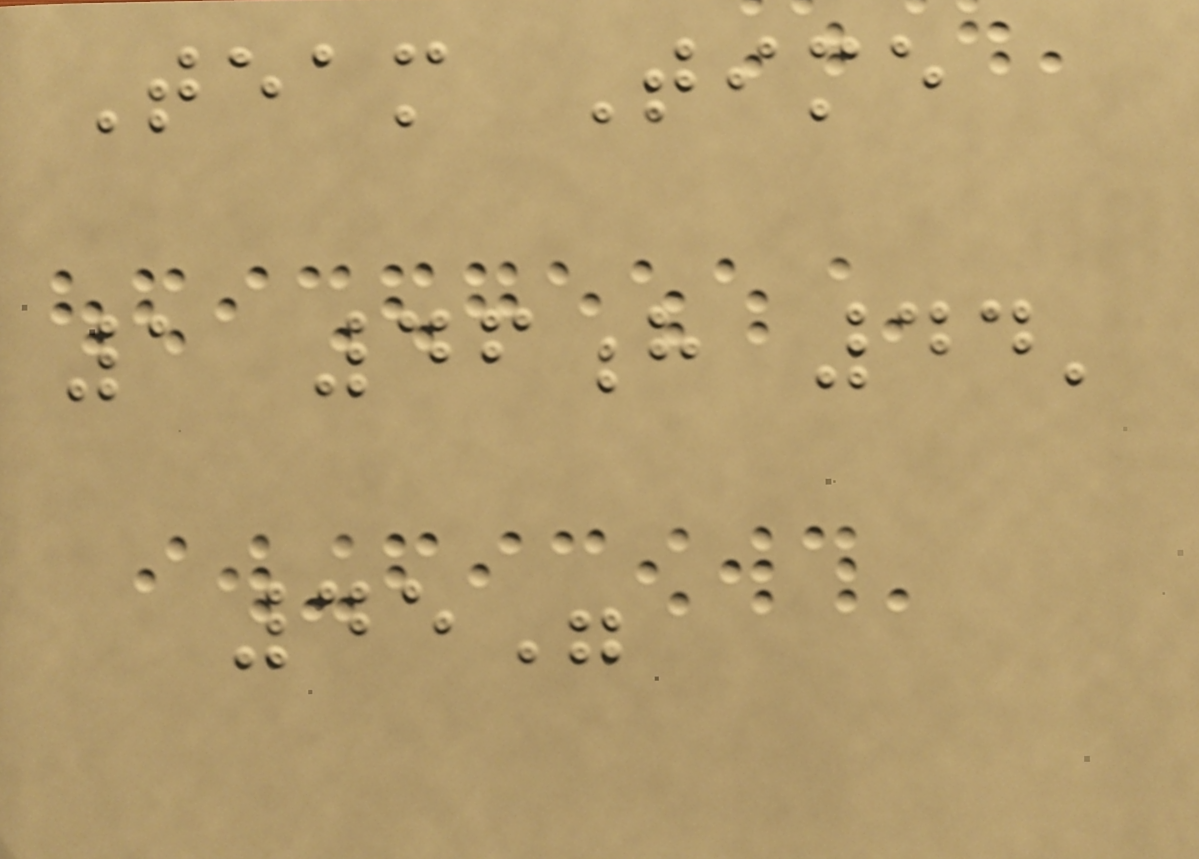Team Time
1 46h 44'
45"
